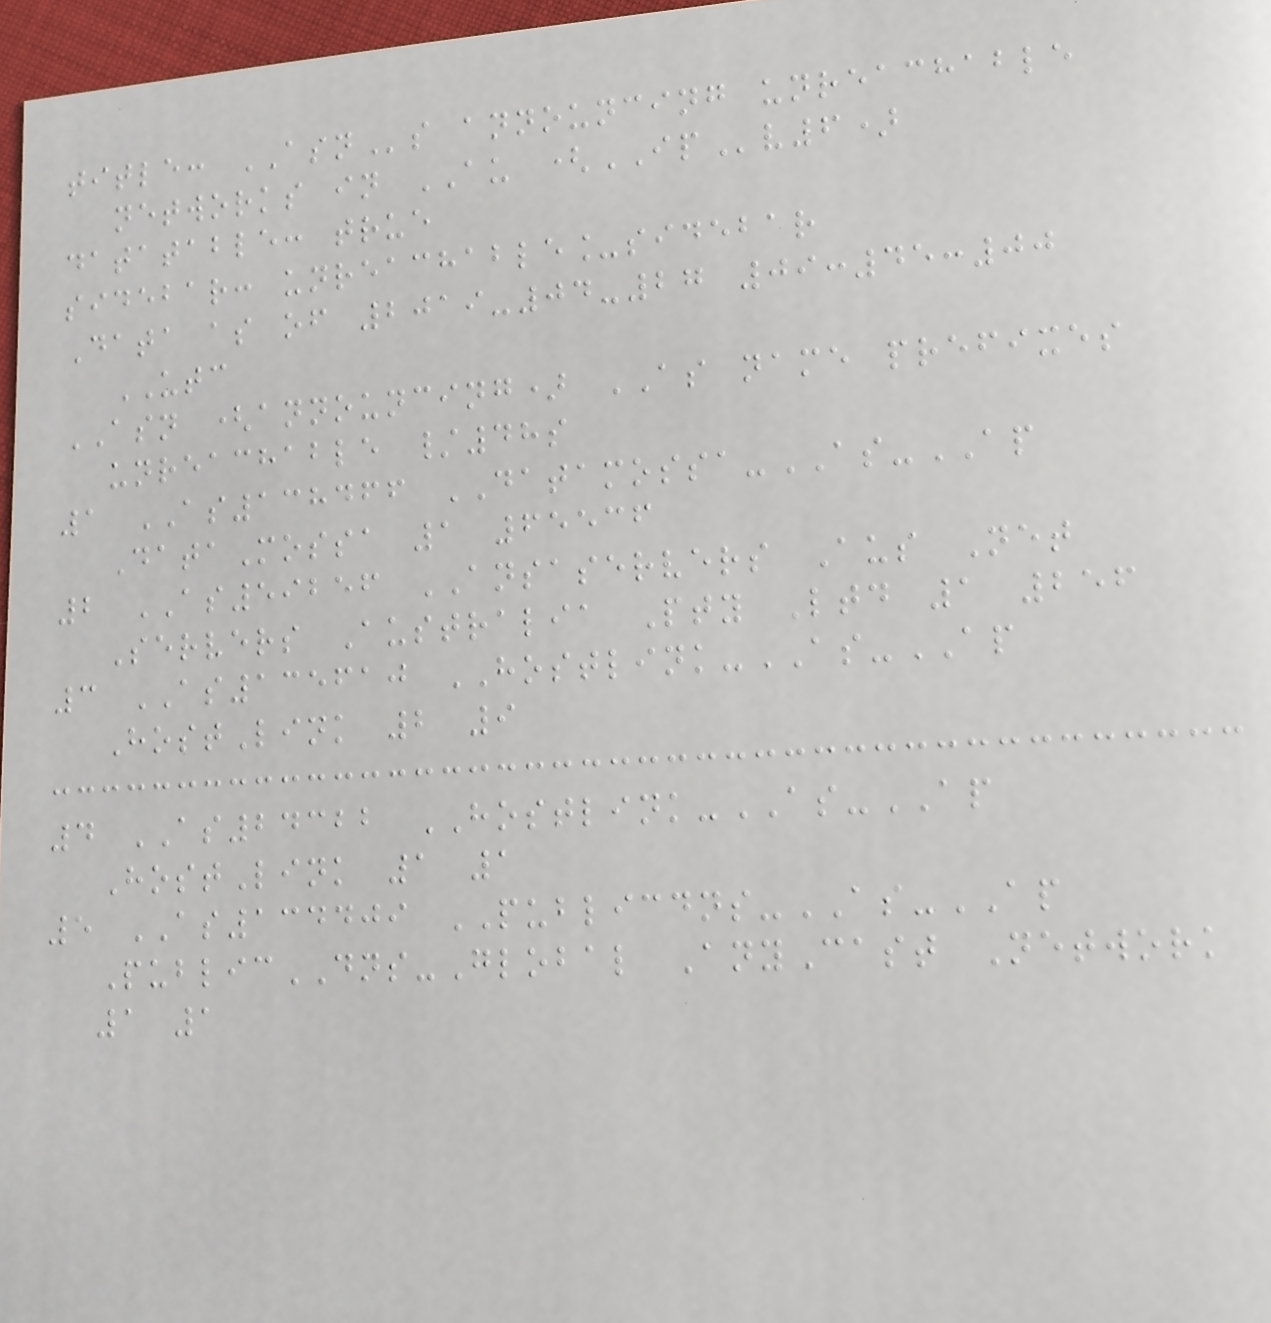title: ASNs announcing unreachable
networks in AU (IPv6)
datatable: true
sidebar: unreachable_sidebar
Data as of 2019-04-27 09:45:00
UTC
ASN (announcing) AS name prefixes
unreachable /48s
1 AS138466 DATAMOSSA-AS-AP
DataMossa 1 65536
2 AS59256 ANSASERVERS Aus Net
Servers Australia Pty Ltd 1 256
3 AS135610 HOSTLINK-AS-AP
HostLink 2 9
4 AS24322 HOSTLINK-AS-AP
HostLink 1 1
5 AS134409 PUBLICDNS-AS-AP
PublicDNS-Global AnyCast Network
1 1
